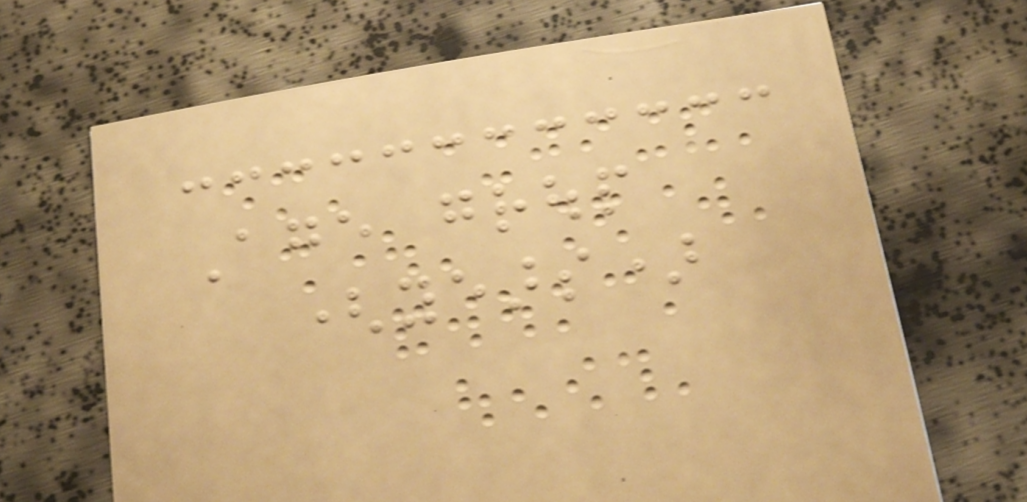Age group
(years)
